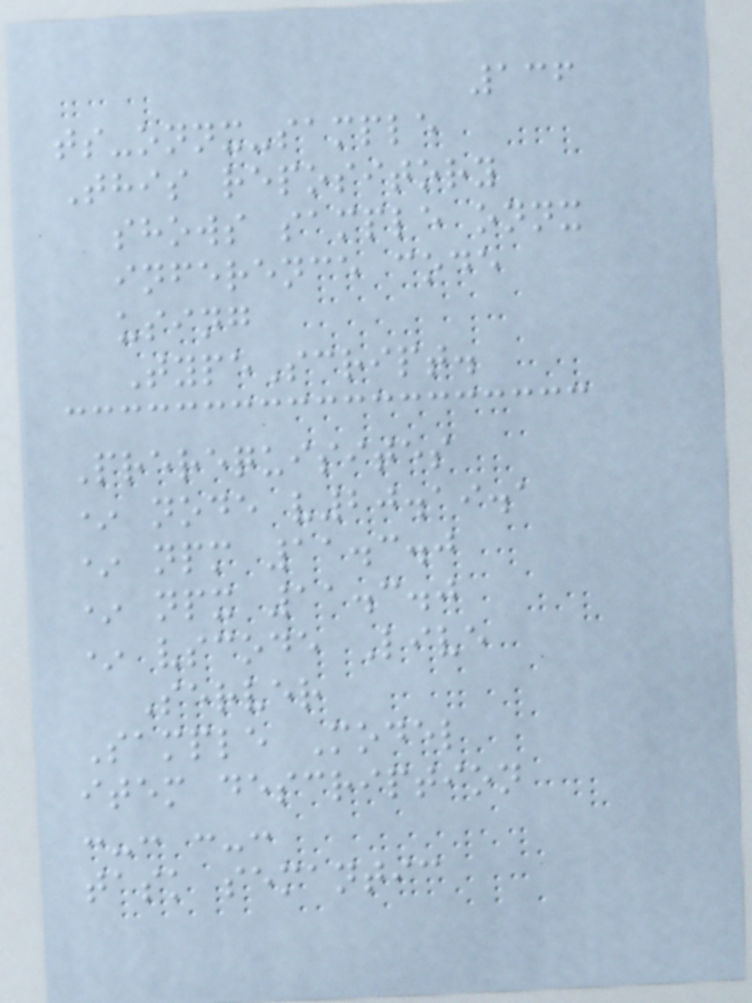136
ts-onnx-sample
This repository
shows sample onnx
inference code
using
TypeScript.
Prerequisites
* node v20.19.1
* npm 11.3.0
* npx 11.3.0
* vscode Live
Server
Sample Model
item description
:-: :-:
task semantic
